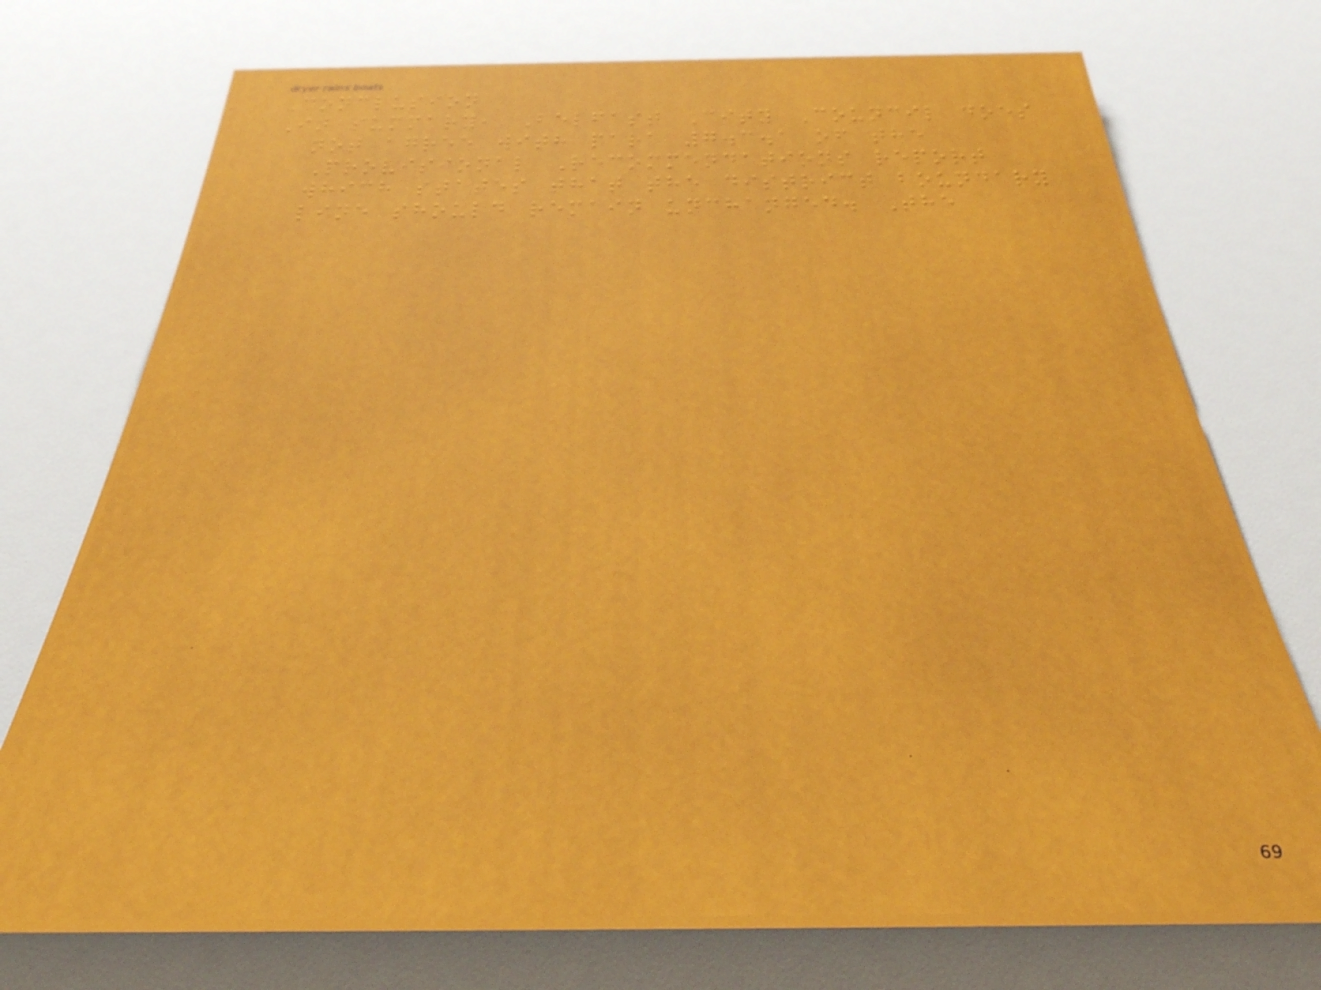Conclusion
In summary, Belfast City Council does
not agree with para 7.3.1 of the
Provisional Recommendations report
which states that the district boundary
line should remain unchanged. The
